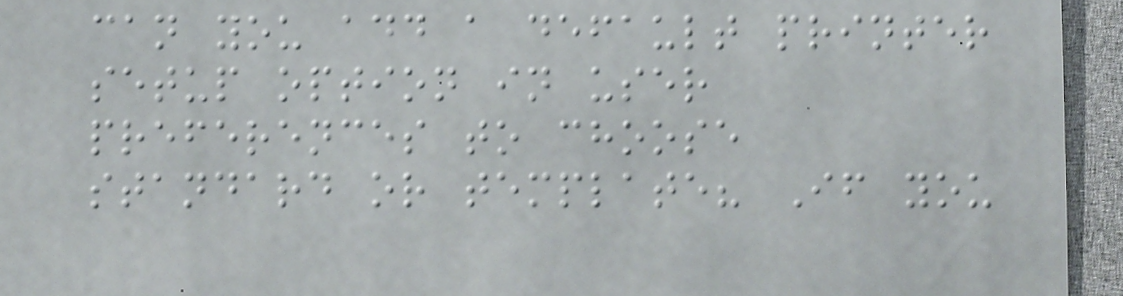can you add a default printer
setup option in user
preferences to choose
standard or template? If you
